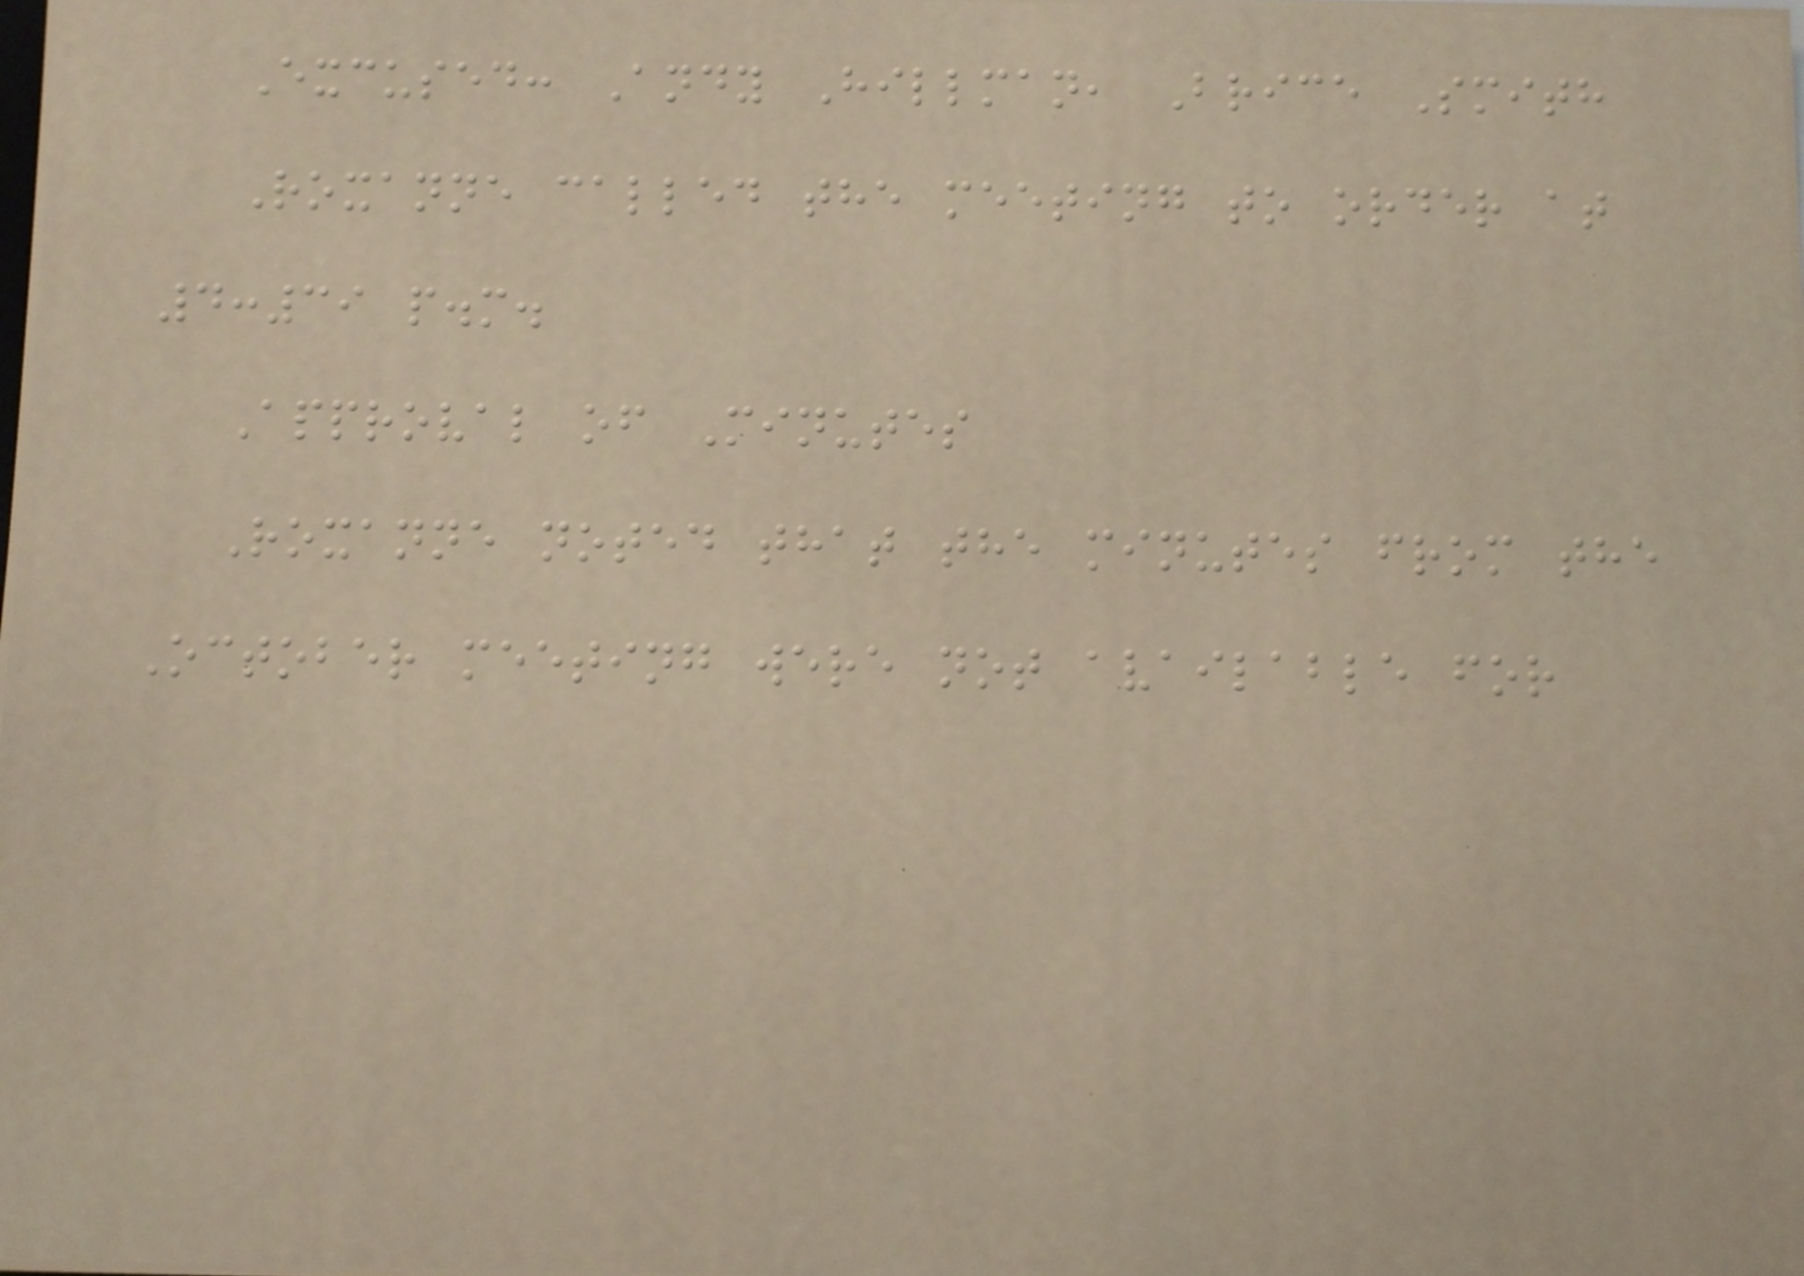Excused: Andy Hillman, Brice Smith
Roxanne called the meeting to order at
4:39 p.m.
Approval of Minutes
Roxanne noted that the minutes from the
October meeting were not available for
